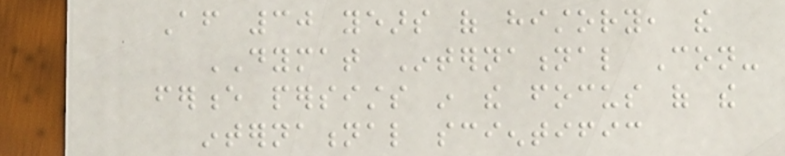After 30 years of history, the
DYMAT International Con-
ference persists in the focus of the
international scientific
